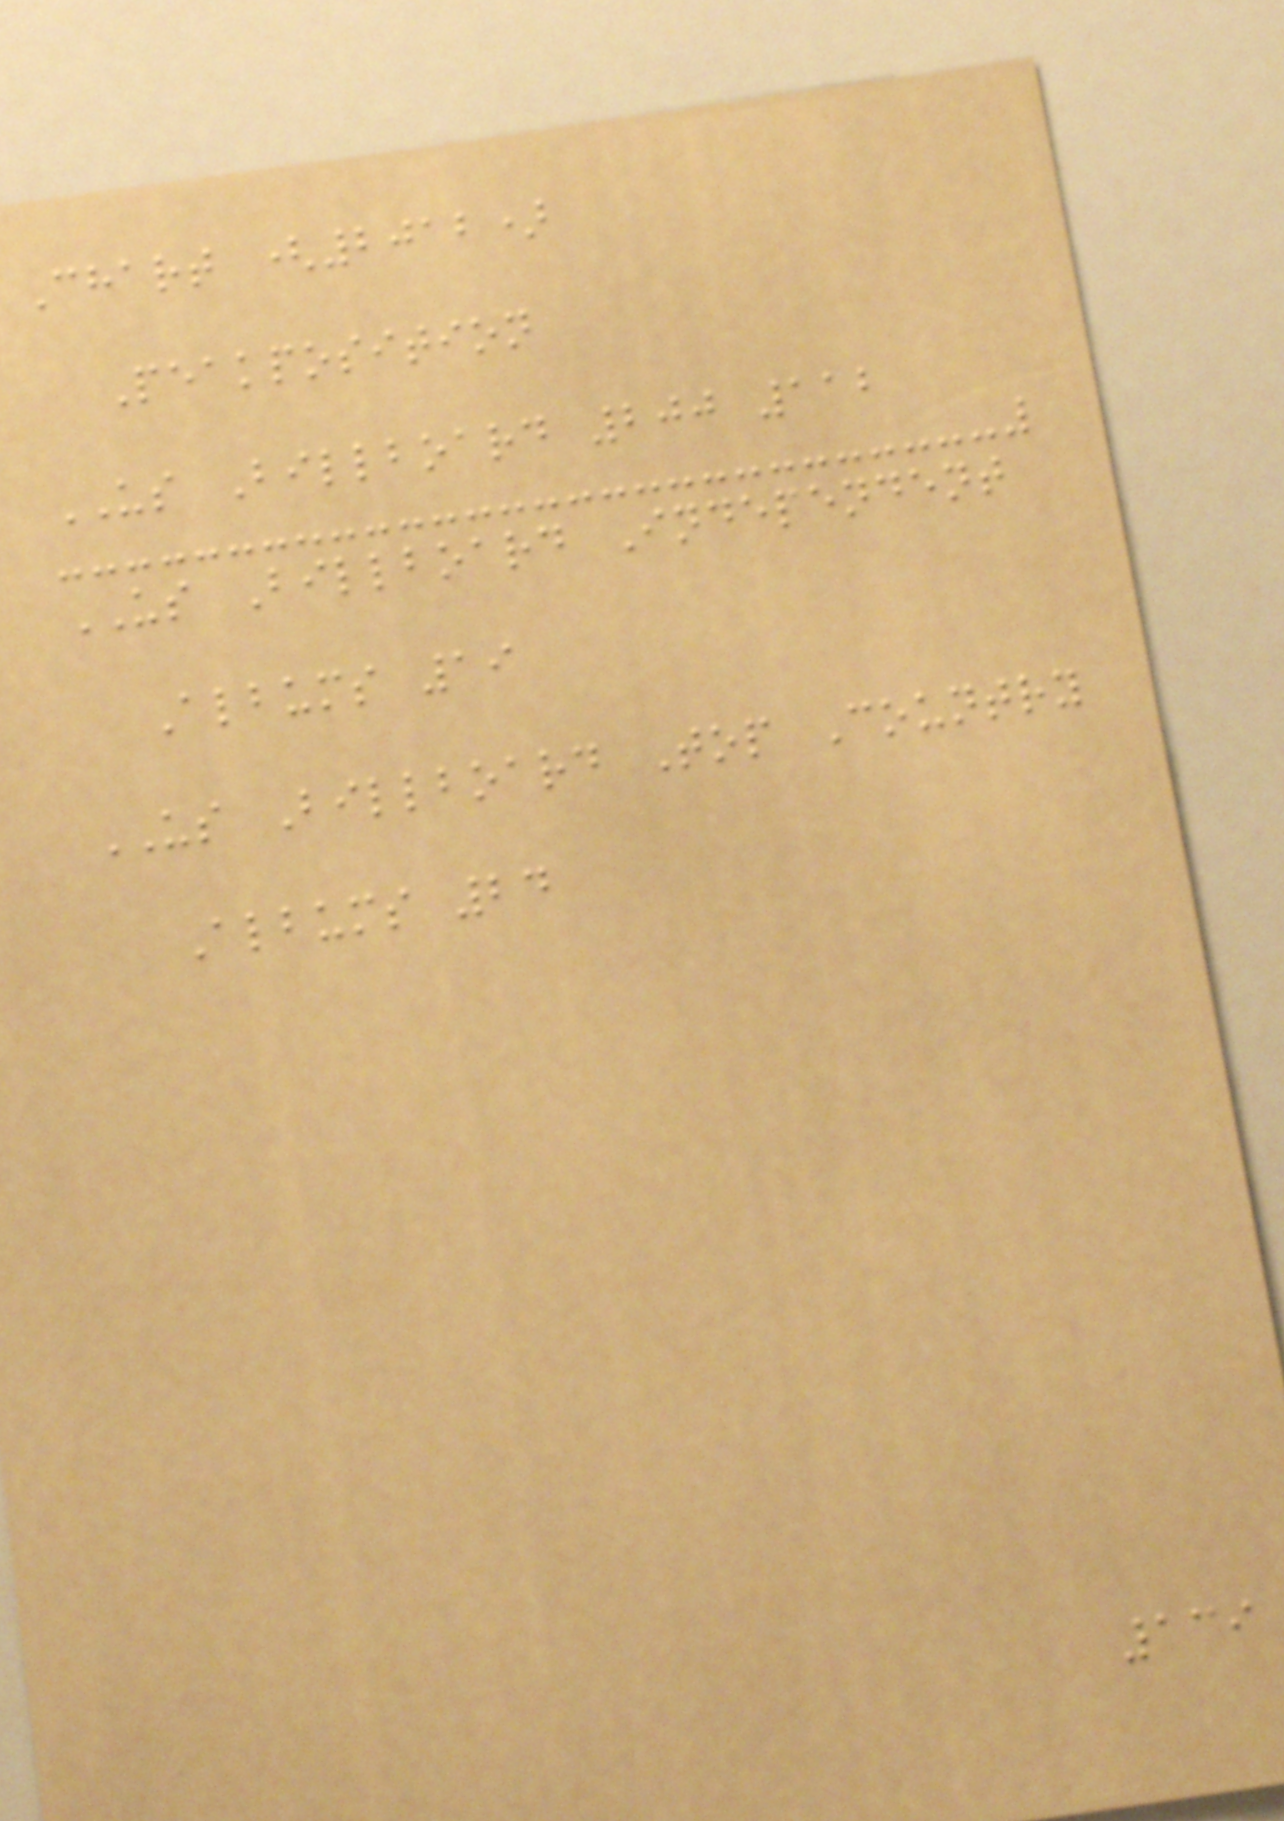Chart (2012)
Peakposition
US Billboard 200 112
US Billboard Independent
Albums 19
US Billboard Top Country
Albums 24
139
